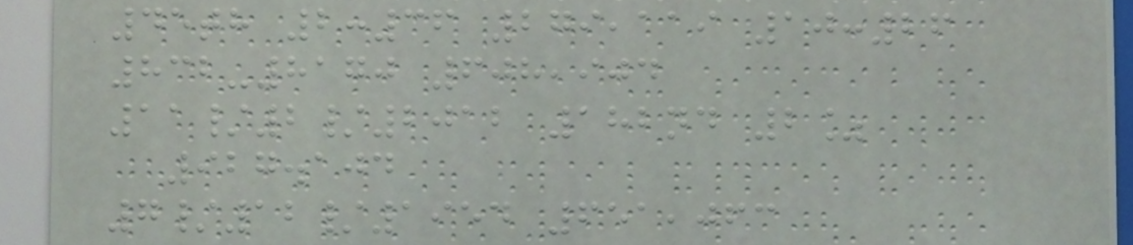45th 2:36 279,119 10:26
832-8170 608,904
11/2/2012 182nd 2%
927.104
7/12/1954 651,063
